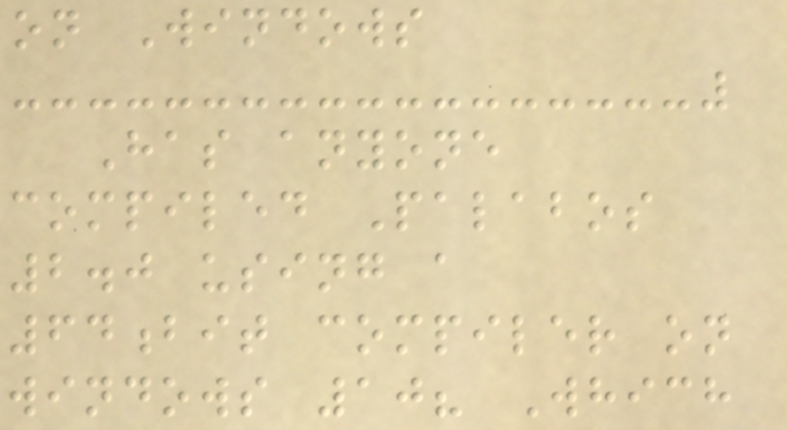on Windows
Has anyone
compiled Palabos
2.0 using a
64bit compiler on
windows 10? Which
